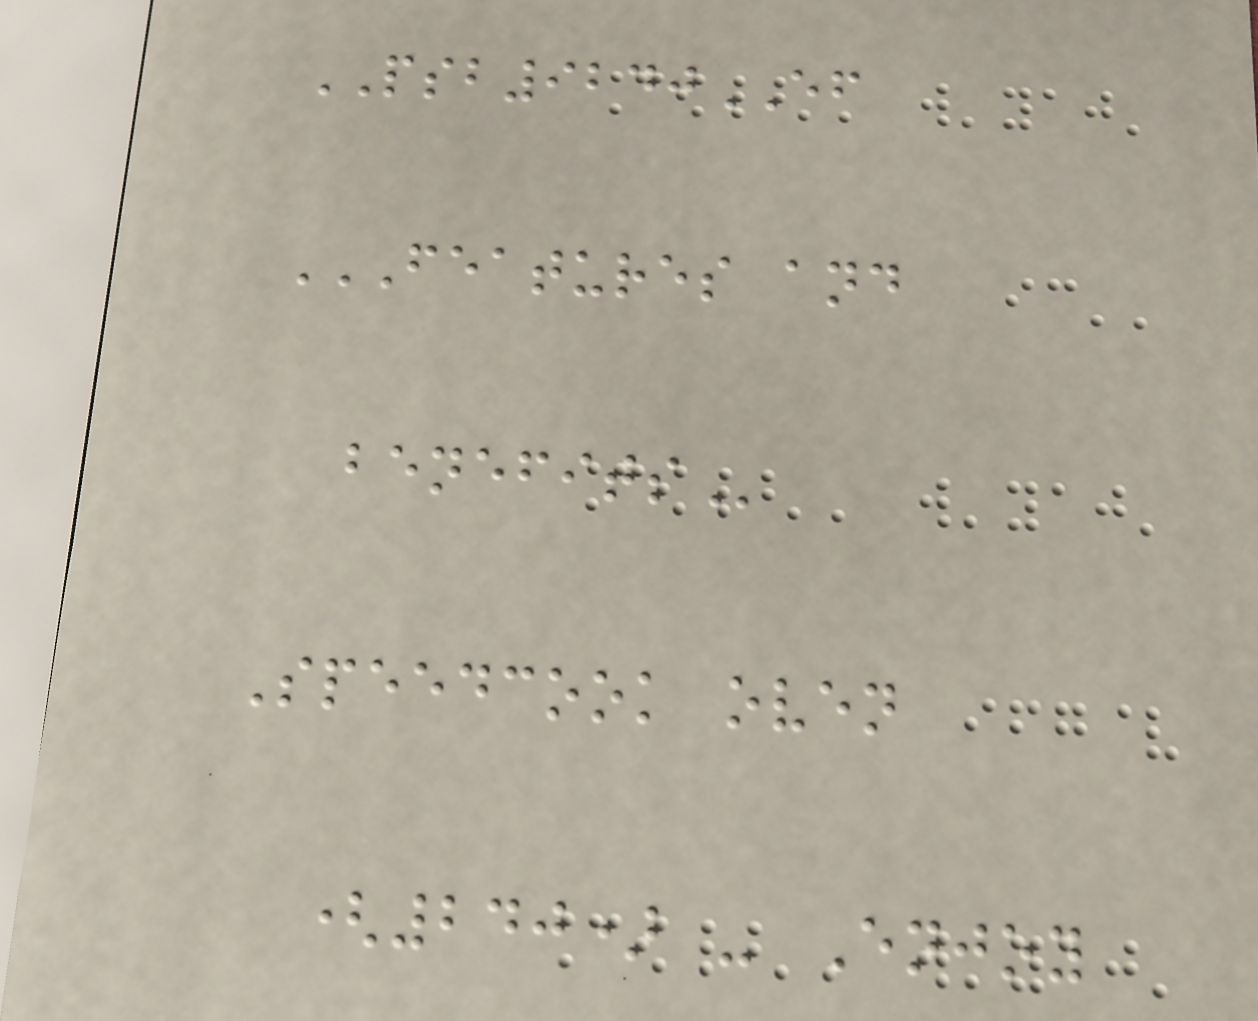PSB9240EF
FEATURES AND
BENEFITS
Speedcook oven
(240) - Enjoy
